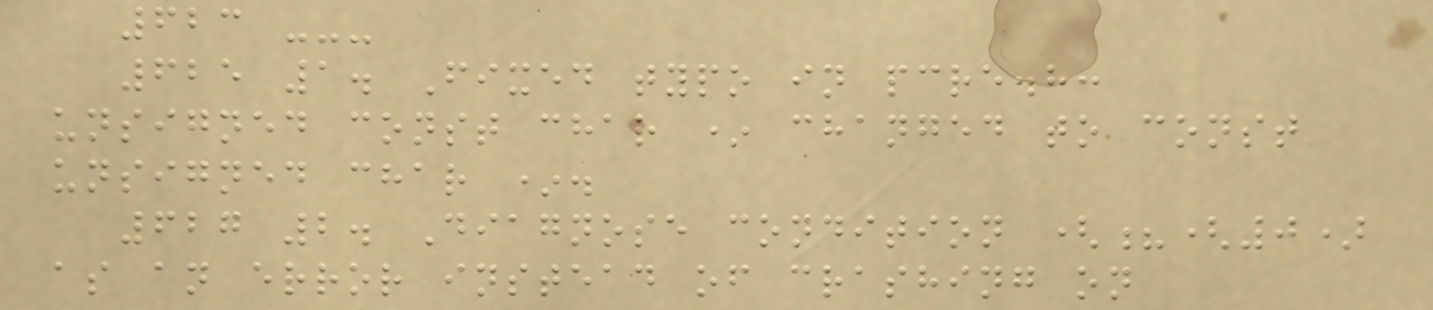623 ---
625 1. Fixed typo in pcre.h:
unsigned const char * changed to const
unsigned char *.
627 2. Diagnose condition (?(0)
as an error instead of crashing on
